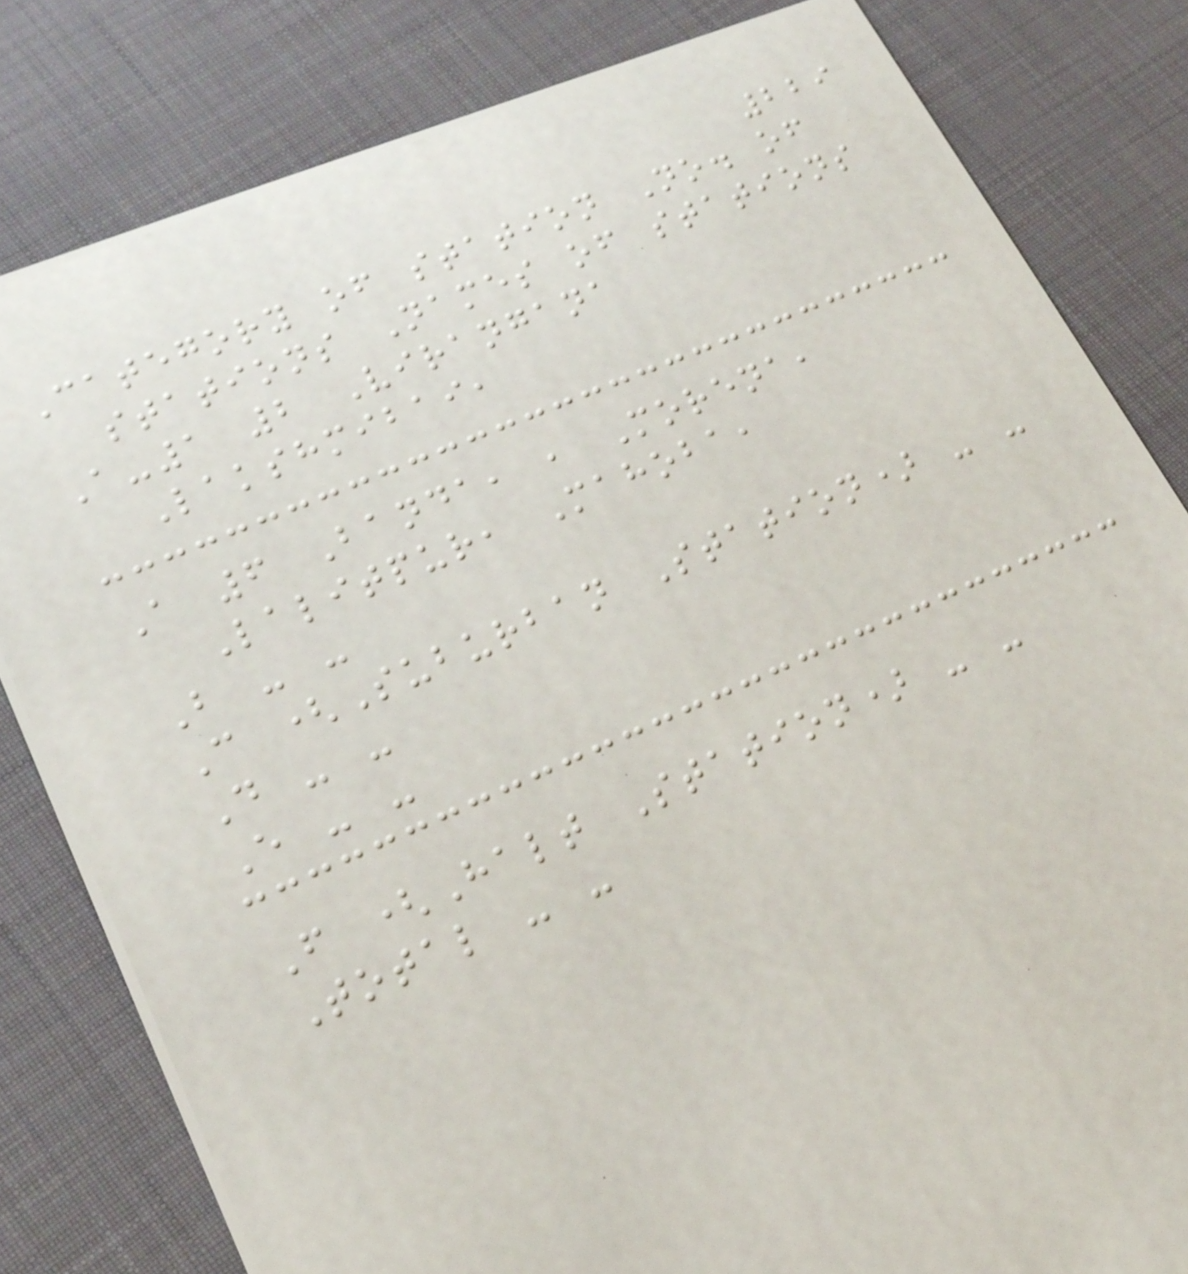229
Category of station No. of
stations Names of stations
A-1 2 Virangana
Lakshmibai,
A 6 Banda, , Morena,
Lalitpur, Mahoba,
B - -
C (Suburban Station) - -
D - -
E - -
F (Halt Station) - -
Total - -
